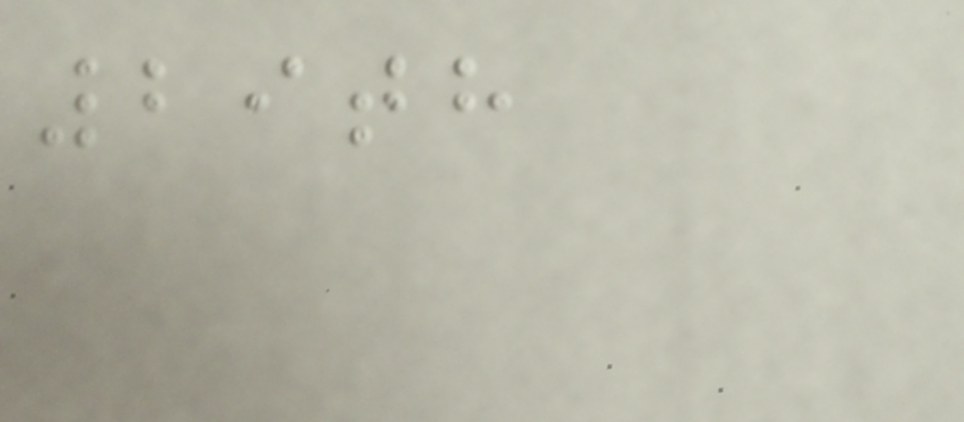29th
